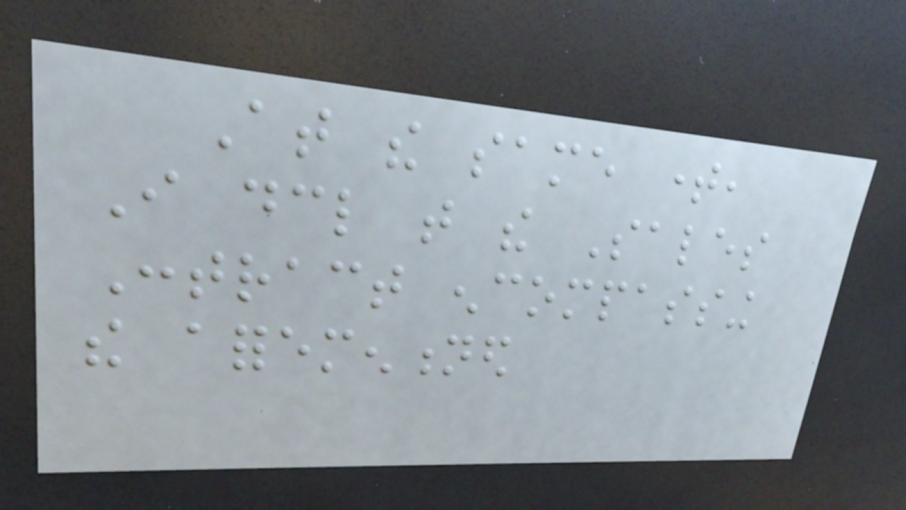At the same time,
I declare that the Sales
Contract encompassing
the aforementioned
